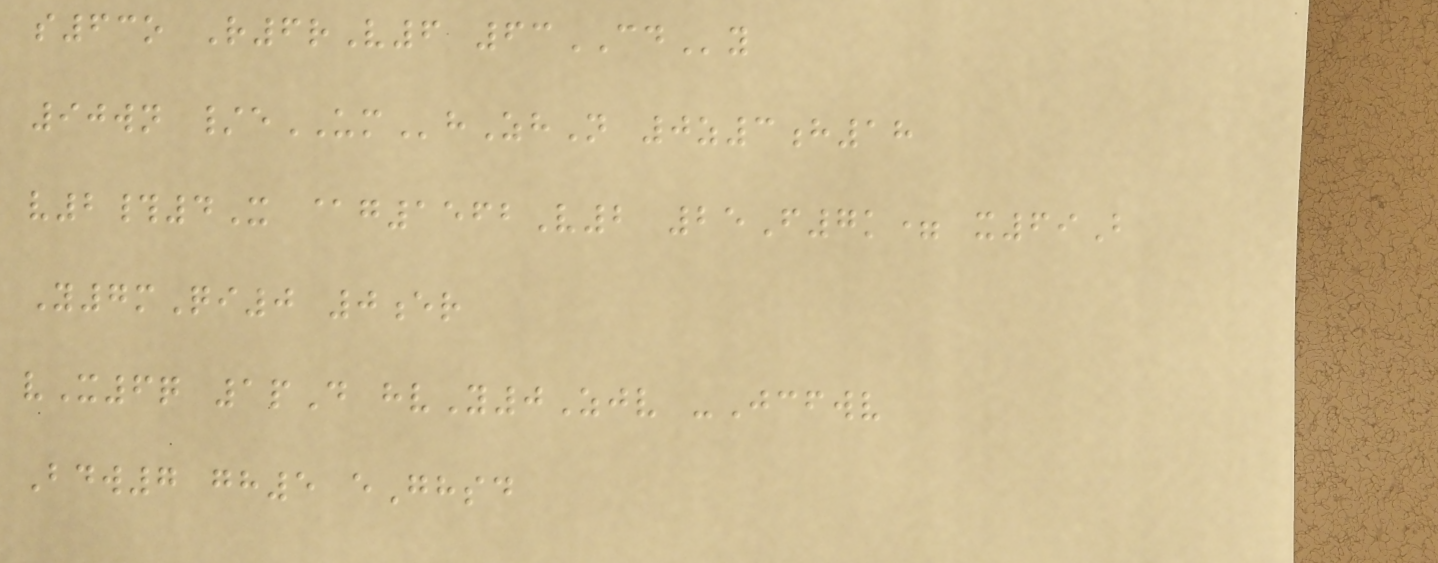s63o R6rV6 63CDy
90wn /eUMhZhN 0z3h18
v2#4X @g1562V2 25F7k= x69B
Y7mQi0 0er
vX6q 1pD hvY0Zjv -Jcfwv
Bdw7 gh5 eGhsd
